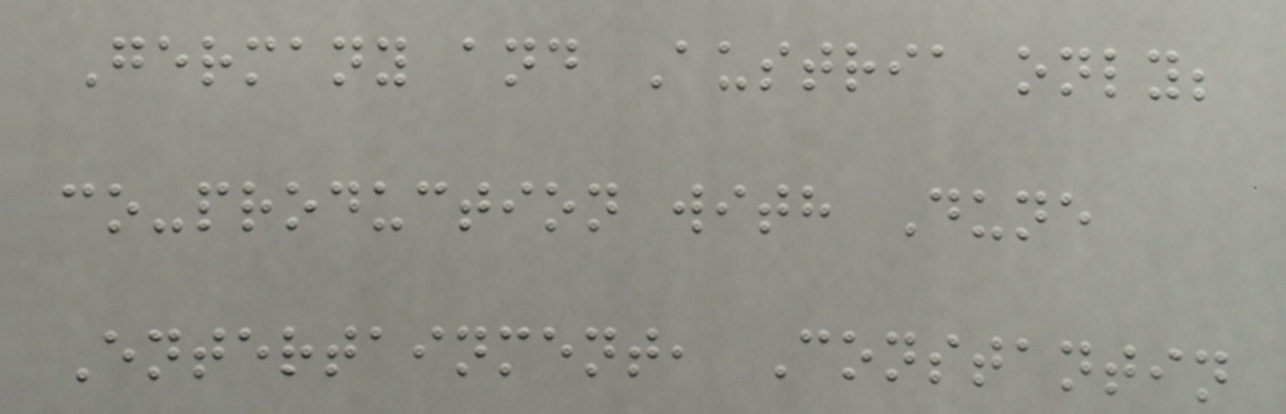Germany and Austria only;
co-production with Dune
Entertainment, Constantin
